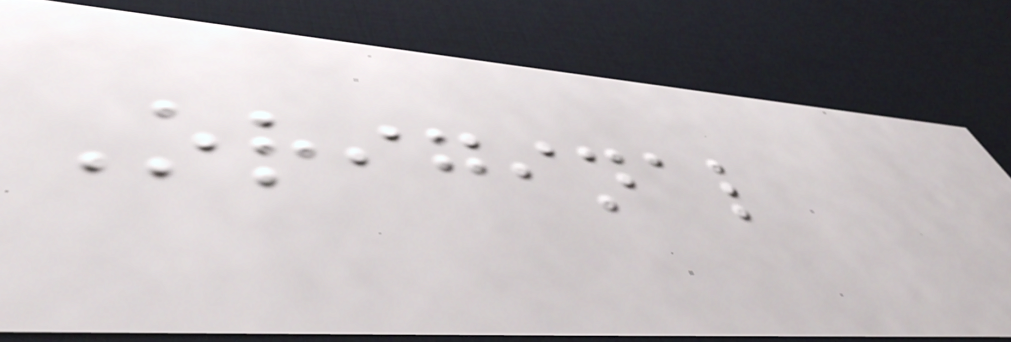Original
